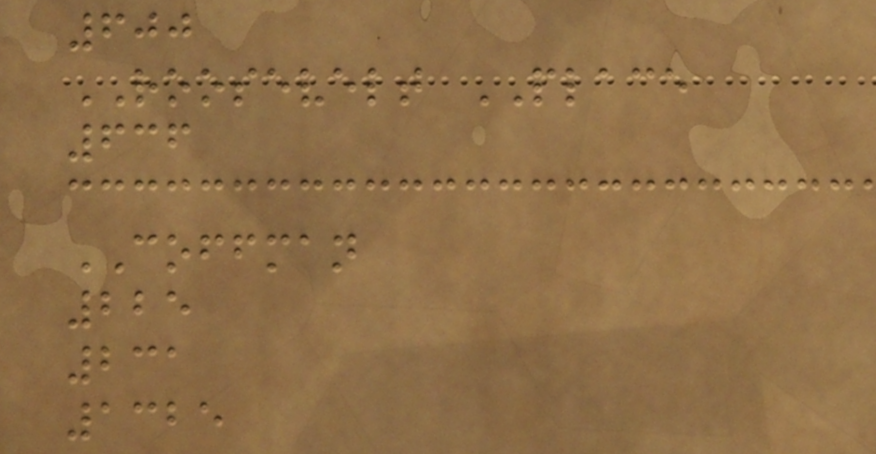600
ROOSEVELT PLACE
636
COFFMAN
225
231
1325
